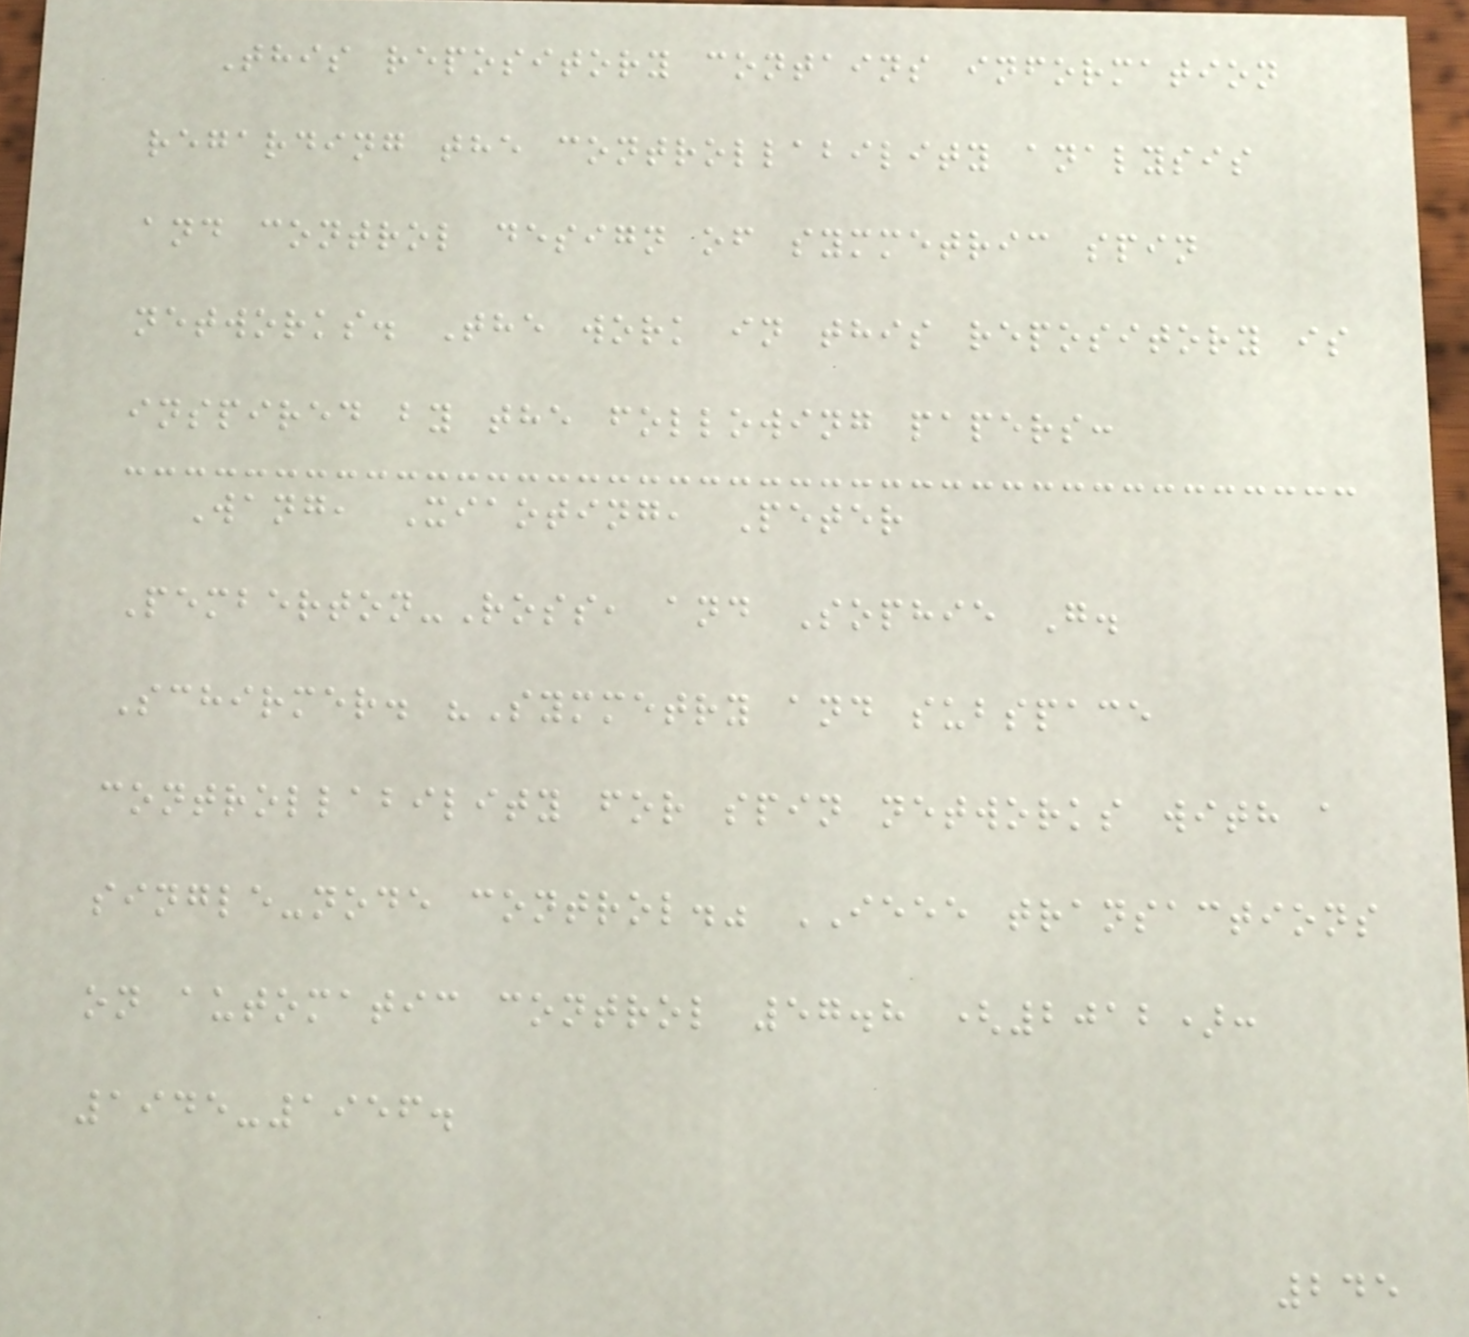This repository contains information
regarding the controllability analysis
and control design of symmetric spin
networks. The work in this repository is
inspired by the following papers:
Wang, Xiaoting, Peter
Pemberton-Ross, and Sophie G.
Schirmer. "Symmetry and subspace
controllability for spin networks with a
single-node control." IEEE transactions
on automatic control 57.8 (2012):
1945-1956.
245
